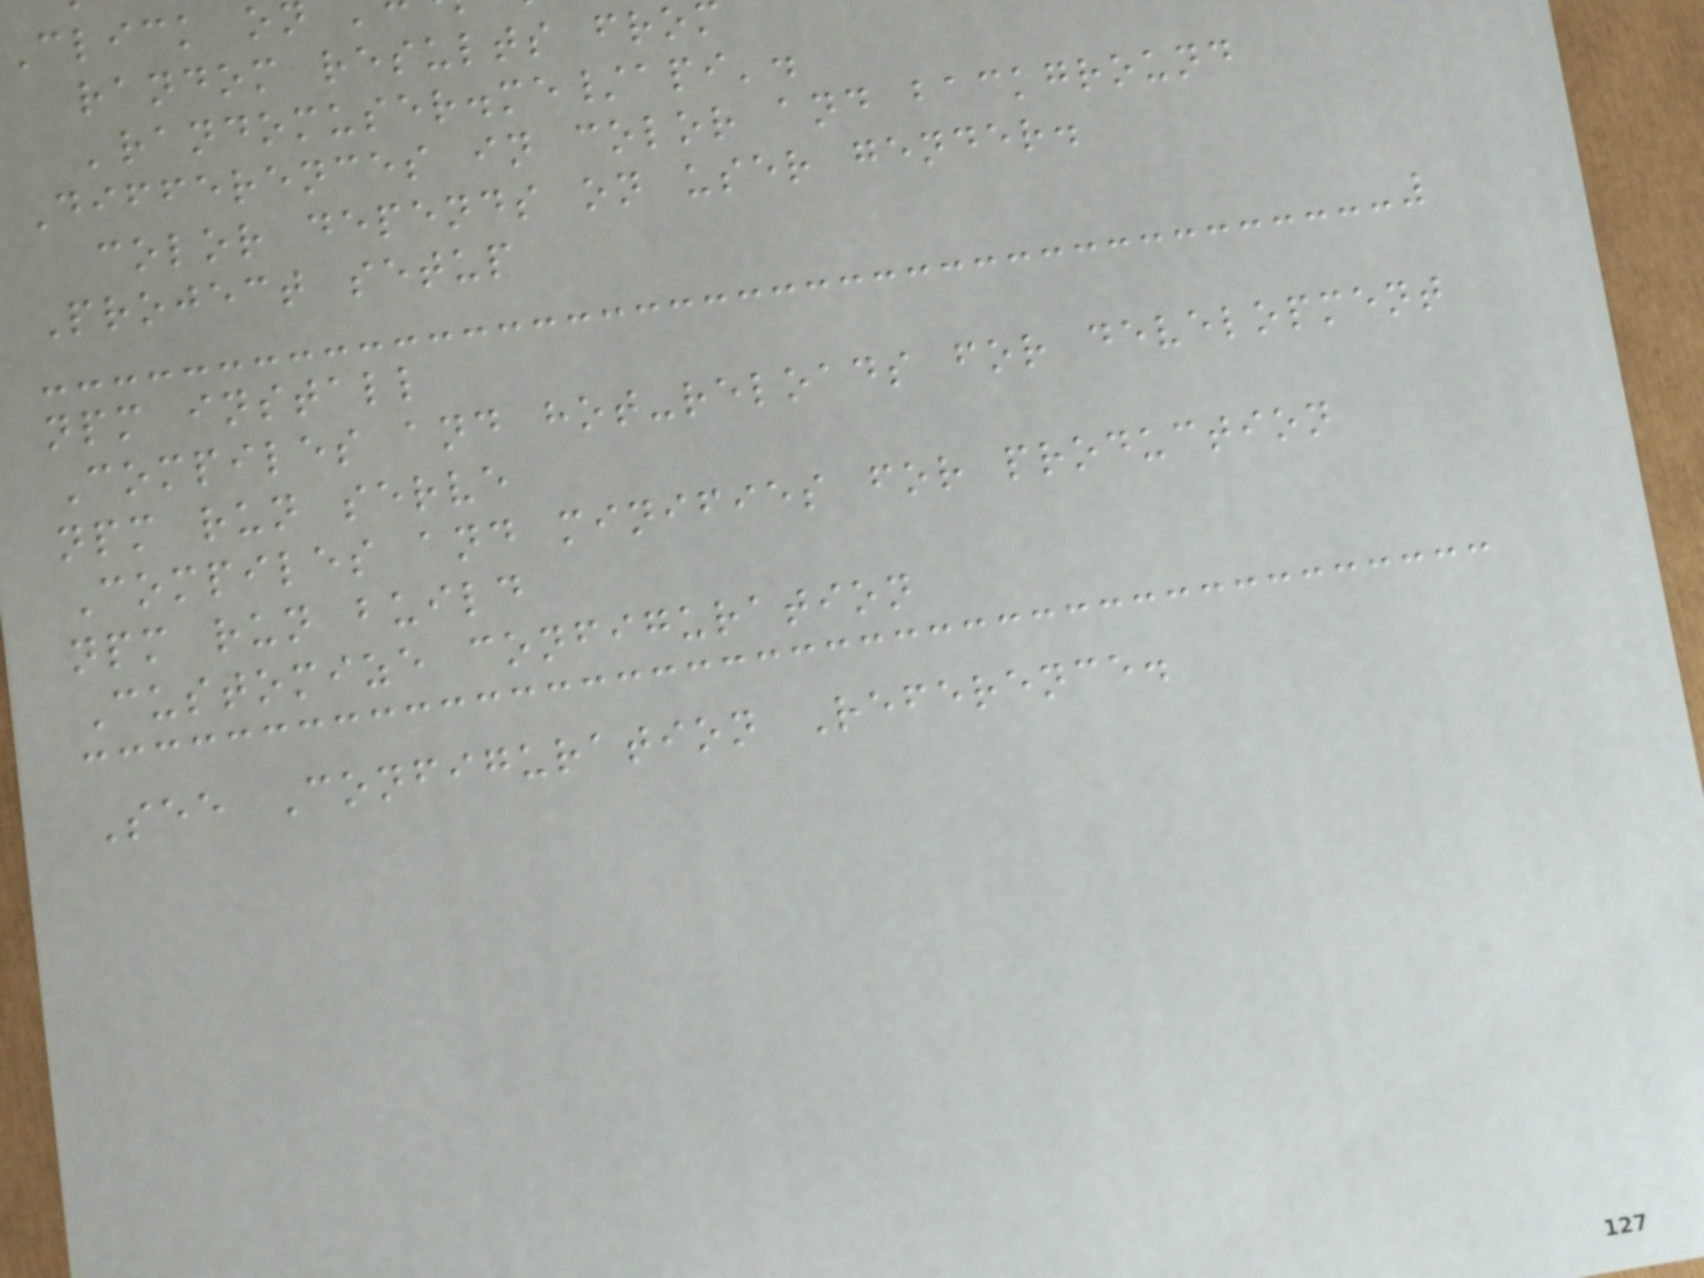random results fro
'randomuser.me/api'.
Differences in color and background
color depends on user gender.
Project setup
npm install
Compiles and hot-reloads for development
npm run serve
Compiles and minifies for production
npm run build
Customize configuration
See Configuration Reference.
